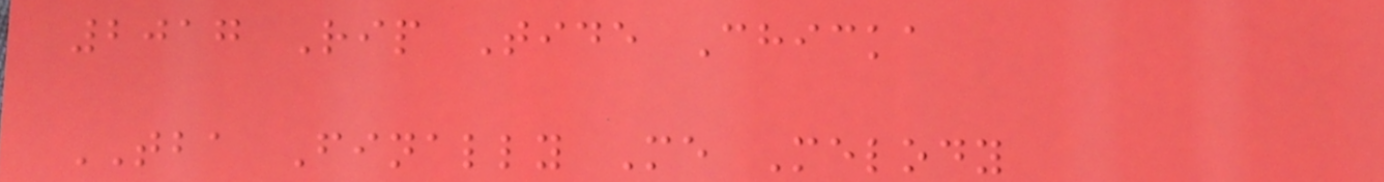2017 Rip Tide Chicka
TBA Finally Me Melody
